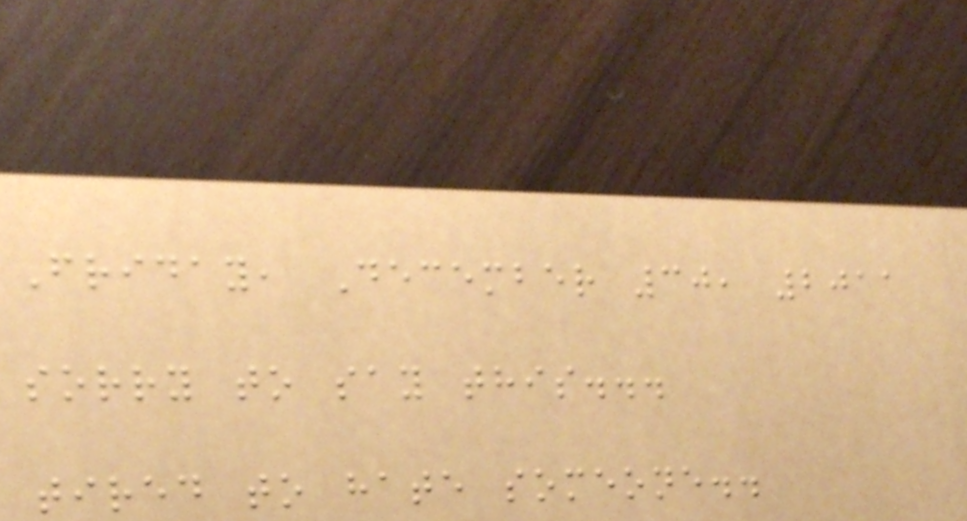Friday, December 30, 2011
sorry to say this...
tired to hate someone..
